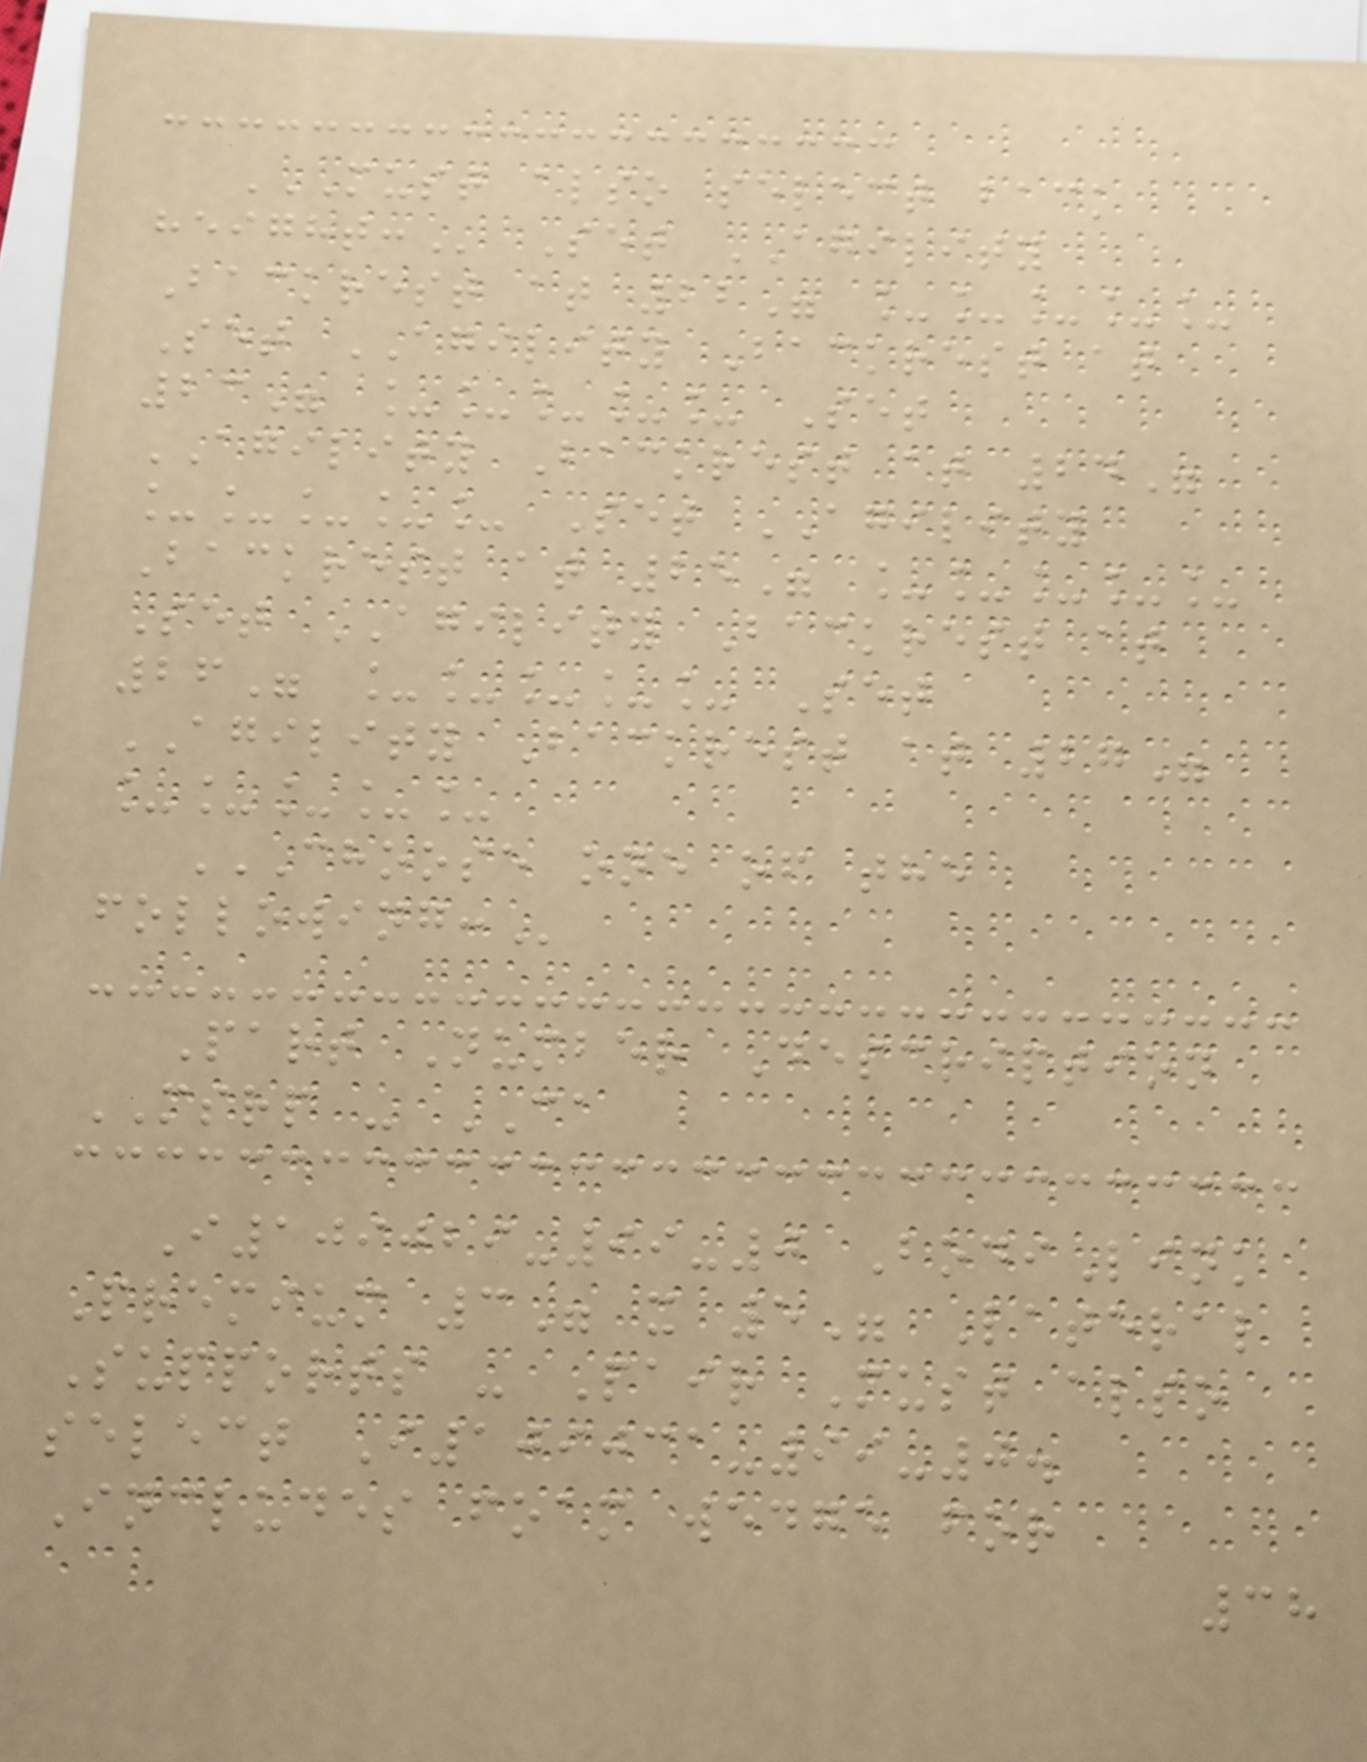MUST ALSO SELECT BACK
HEIGHT: Set AGILITY
Backrest at 22" _____
Set AGILITY Backrest at
23" _____ Set
AGILITY Backrest at 24"
_____ Set AGILITY
Backrest at 25" _____
Set AGILITY Backrest at
26" _____ Set
AGILITY Backrest at 27"
_____
CHOOSE ONE OF THE
FOLLOWING:
Part Number Description
MSRP - CA
I109029-99-0 BodiLink
Premium 3" x 5" Lateral
Supports - Pair Must also
select I109031-99-0.
Includes foam wedge for
38
